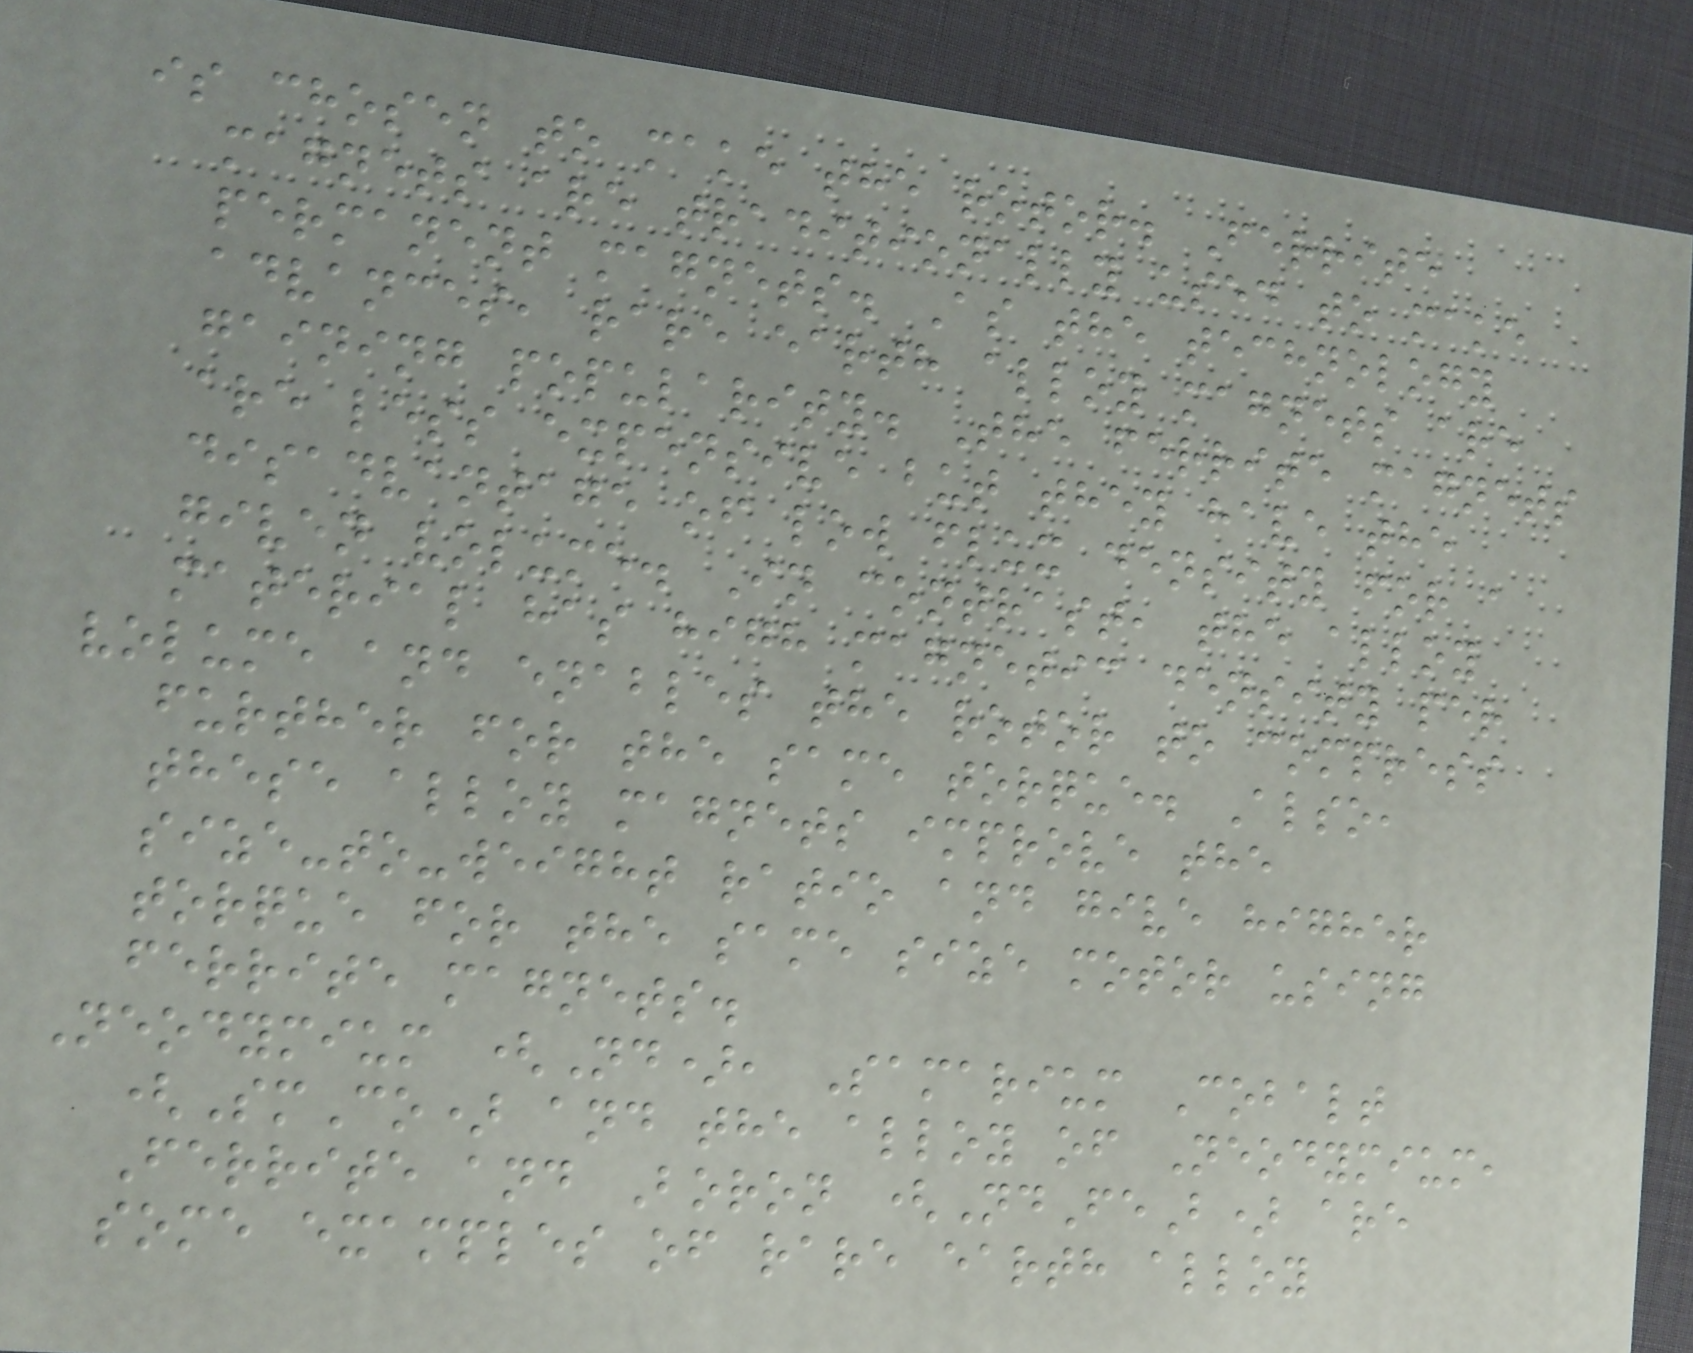is chosen to make the rotor. Ferrite
magnets are traditionally used to make
permanent magnets. As the technology
advances, rare earth alloy magnets are
gaining popularity. The ferrite magnets
are less expensive but they have the
disadvantage of low flux density for a
given volume. In contrast, the alloy
material has high magnetic density per
volume and enables the rotor to compress
further for the same torque. Also,
these alloy magnets improve the
size-to-weight ratio and give higher
torque for the same size motor using
ferrite magnets.
Neodymium (Nd), Samarium Cobalt
(SmCo) and the alloy of Neodymium,
Ferrite and Boron (NdFeB) are
some examples of rare earth alloy
